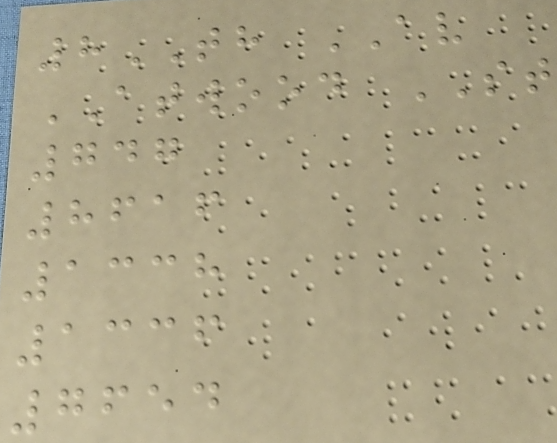8TH AV
ATWOOD ST
747
8616
1338
1336
7654
